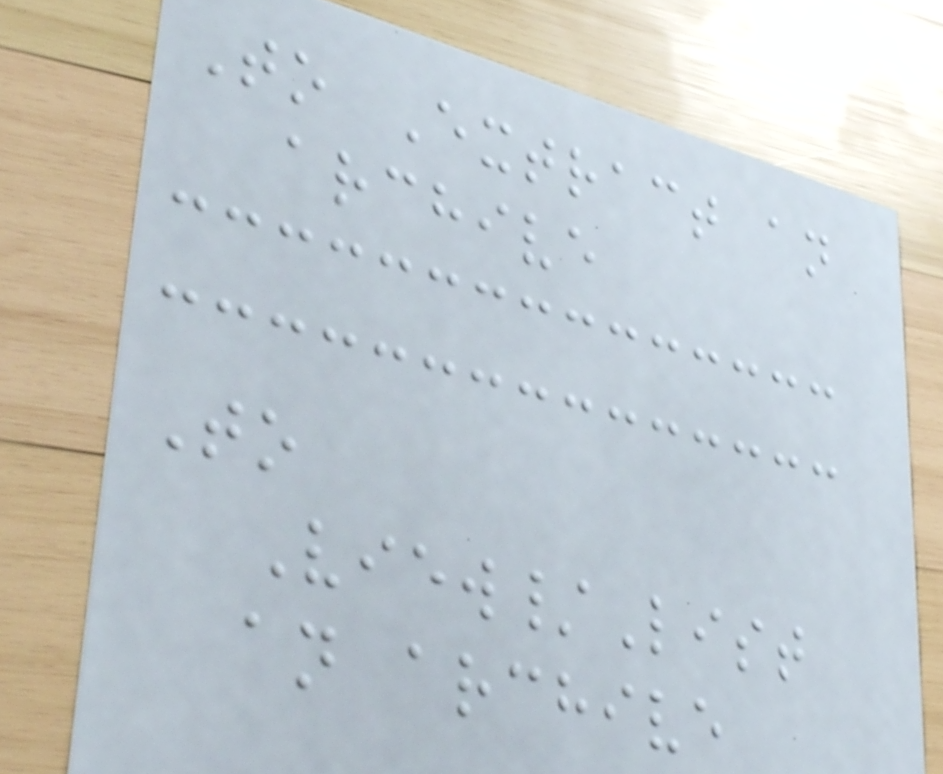To Extract an
archive
To
View/List
an archive
